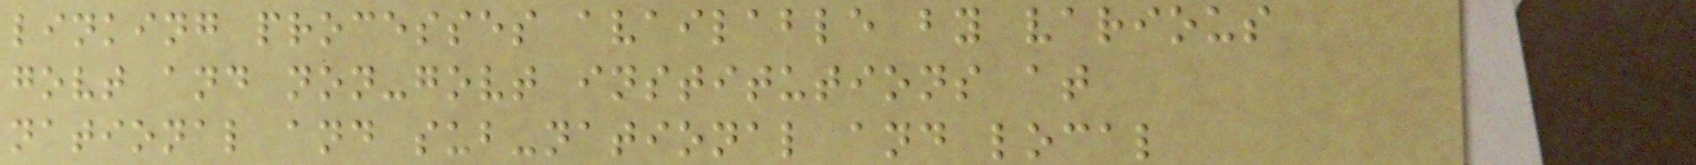linking processes available by various
govt and non-govt institutions at
national and sub-national and local
